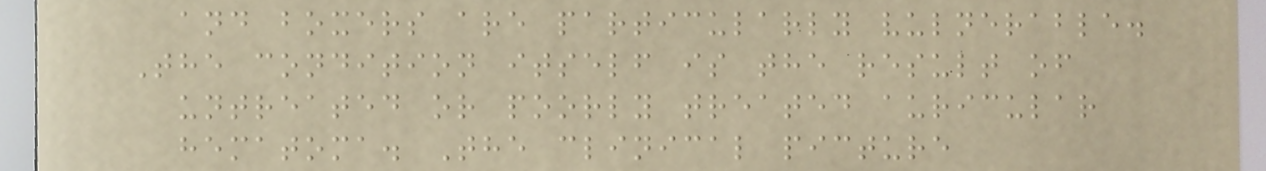and boxers are particularly vulnerable.
The condition itself is the result of
untreated or poorly treated auricular
hematoma. The clinical picture
